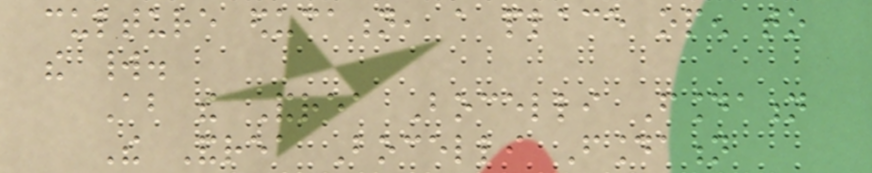culture education, a place open to
the world.
About the Andrea Bocelli Foundation
The Andrea Bocelli Foundation
